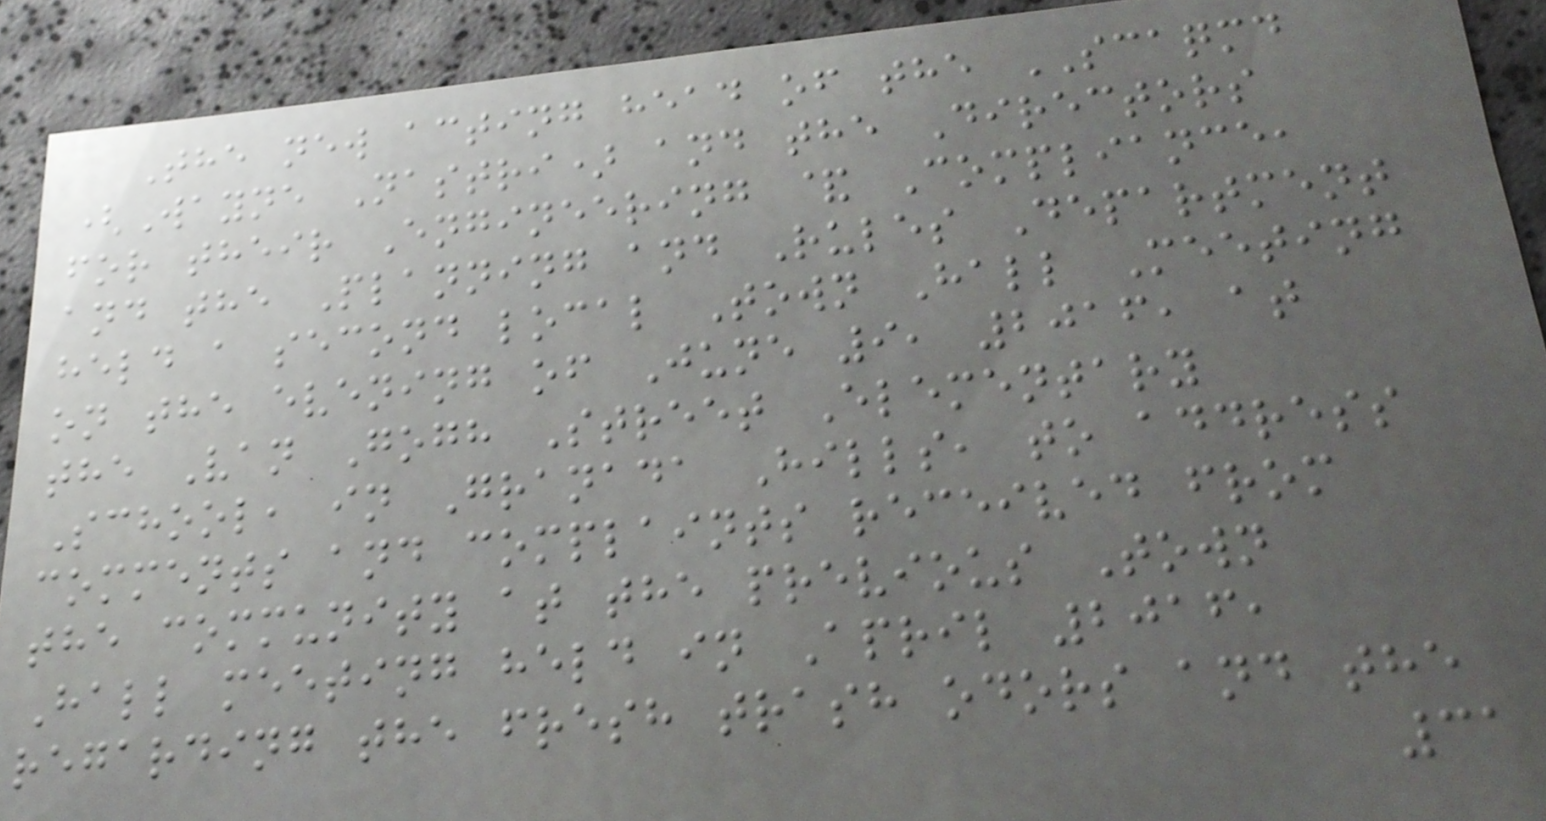The new acting head of the SCAQMD
(Wayne Nastri) and the Directors
for their Engineering & Compliance,
and the Planning and Rules Department
held a second local Town Hall Meeting
on the evening of June 9, 2016, at
the Van Gogh Street Elementary
School, in Granada Hills, to address
comments and complaints received from
the community at the previous Town
Hall meeting held in April 2016,
regarding the fresh trash odors and the
31
